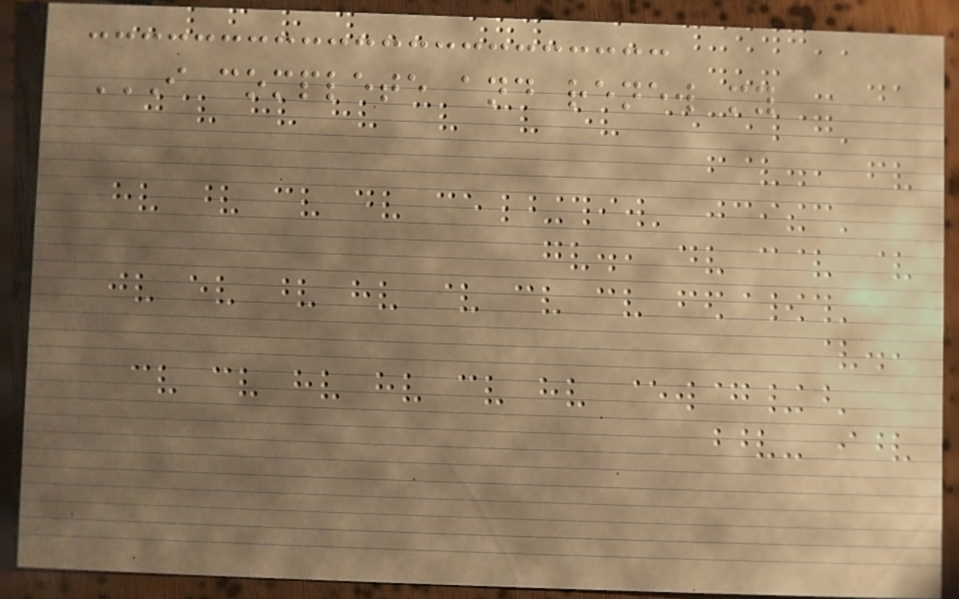I COMPLETE AND RENEW MY
